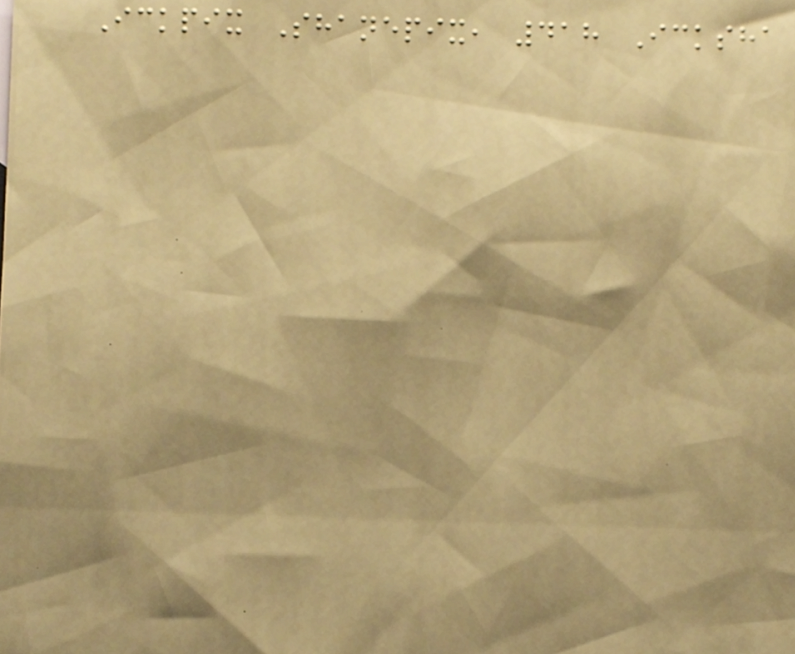Ickpix Shanepix, 418 Icksha
